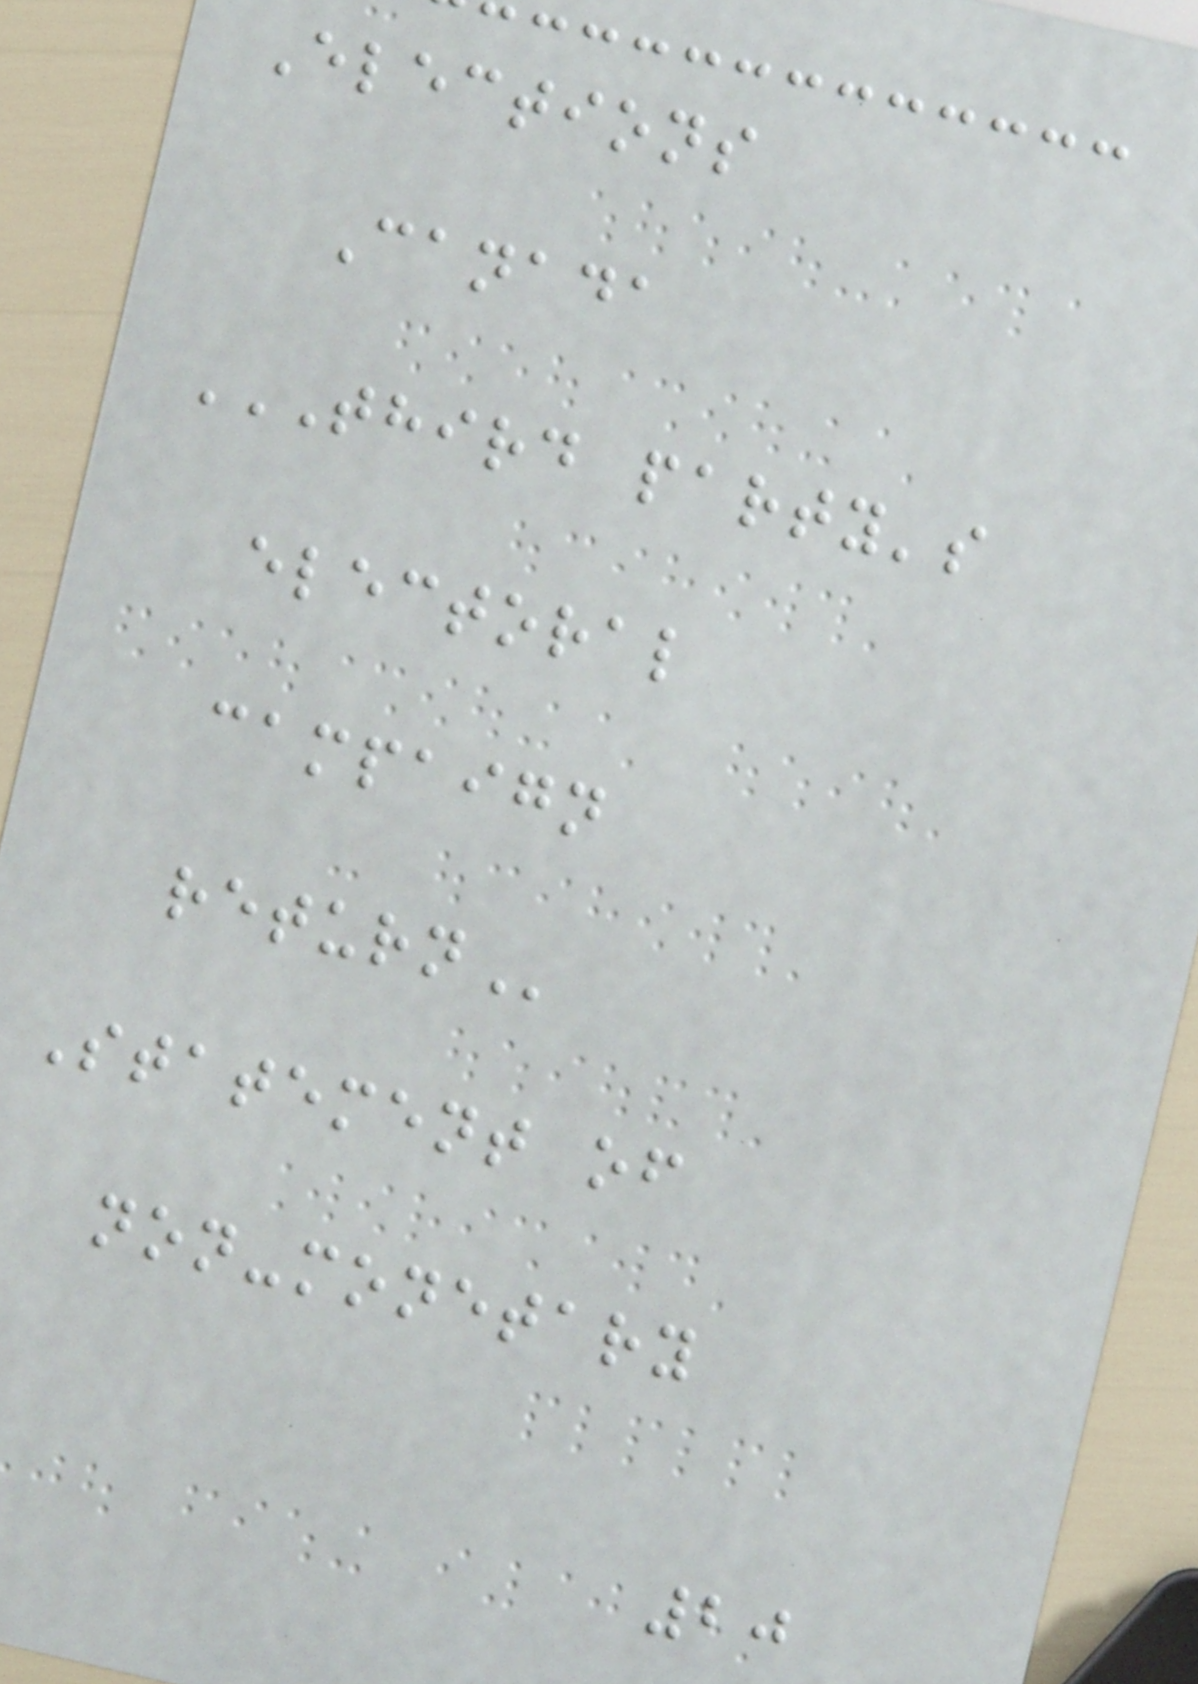Elections
Canada
THIRD PARTY'S
ELECTORAL
CAMPAIGN
RETURN
Statement of
non-monetary
20
